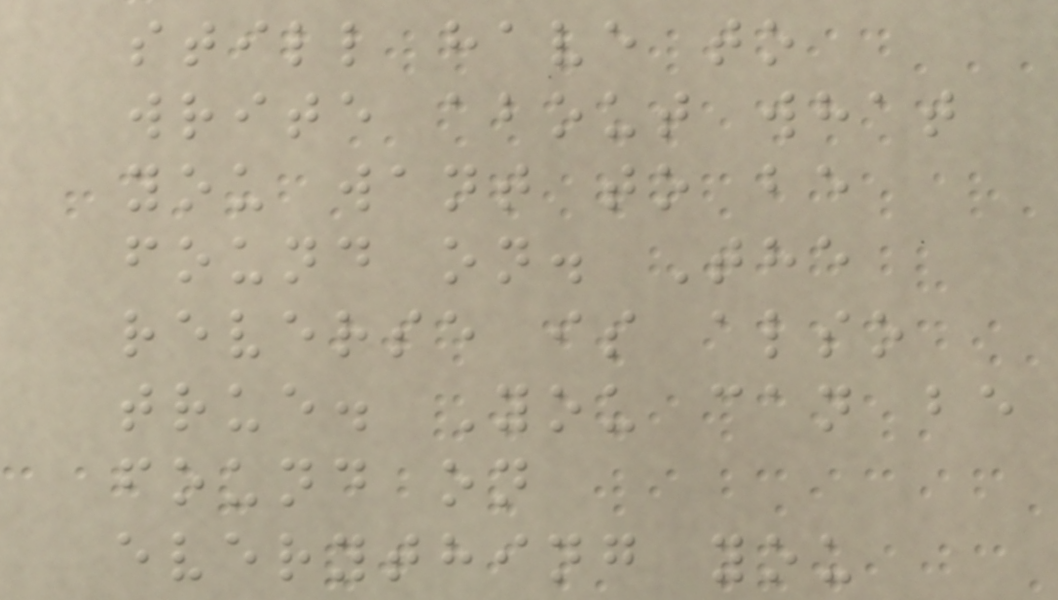still have to
write about what
you want to be
found on. The
reverse is also
true. You can be
found on
everything you
